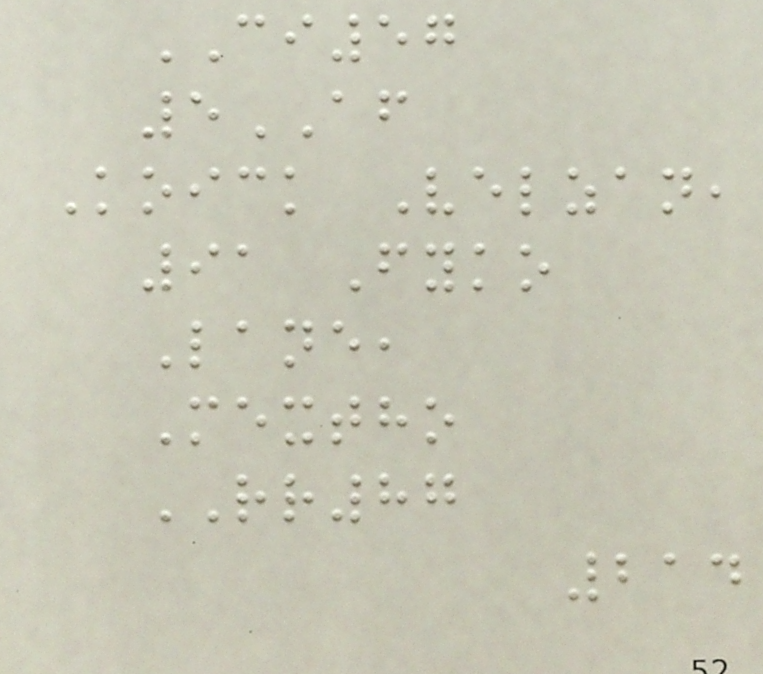CI57
5AF
Koick Velzan,
91 Fyko
Lane,
Mextho
RR87
214
